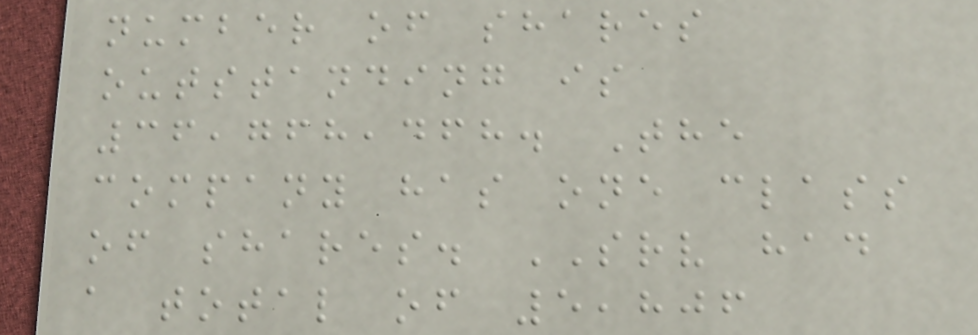number of shares
outstanding is
36,768,468. The
company has one class
of shares. SRV had
a total of 5,806
